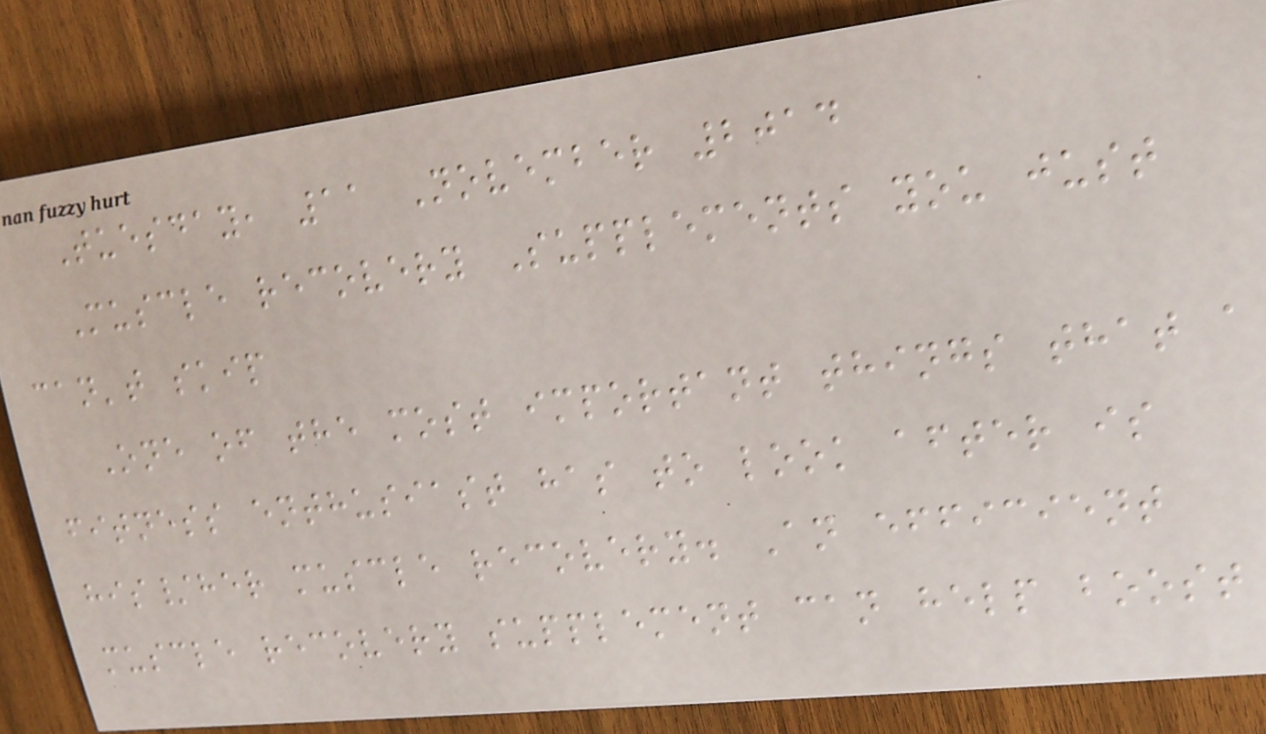Tuesday, 11 November 2014
Muscle recovery Supplements you just
can't skip
One of the most important things that a
fitness enthusiast has to look after is
his/her muscle recovery. An efficient
muscle recovery supplement can help boost
